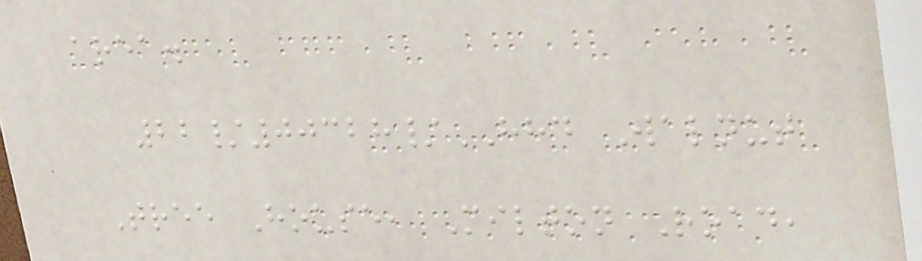area.
22/00328/HHD Walnut
Tree House, Milton Road,
